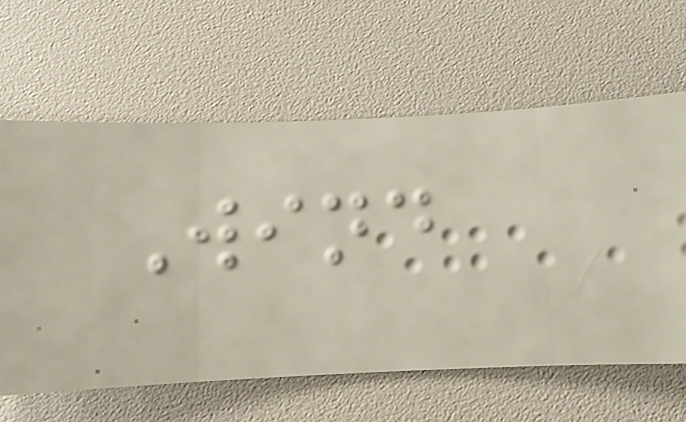Wind
